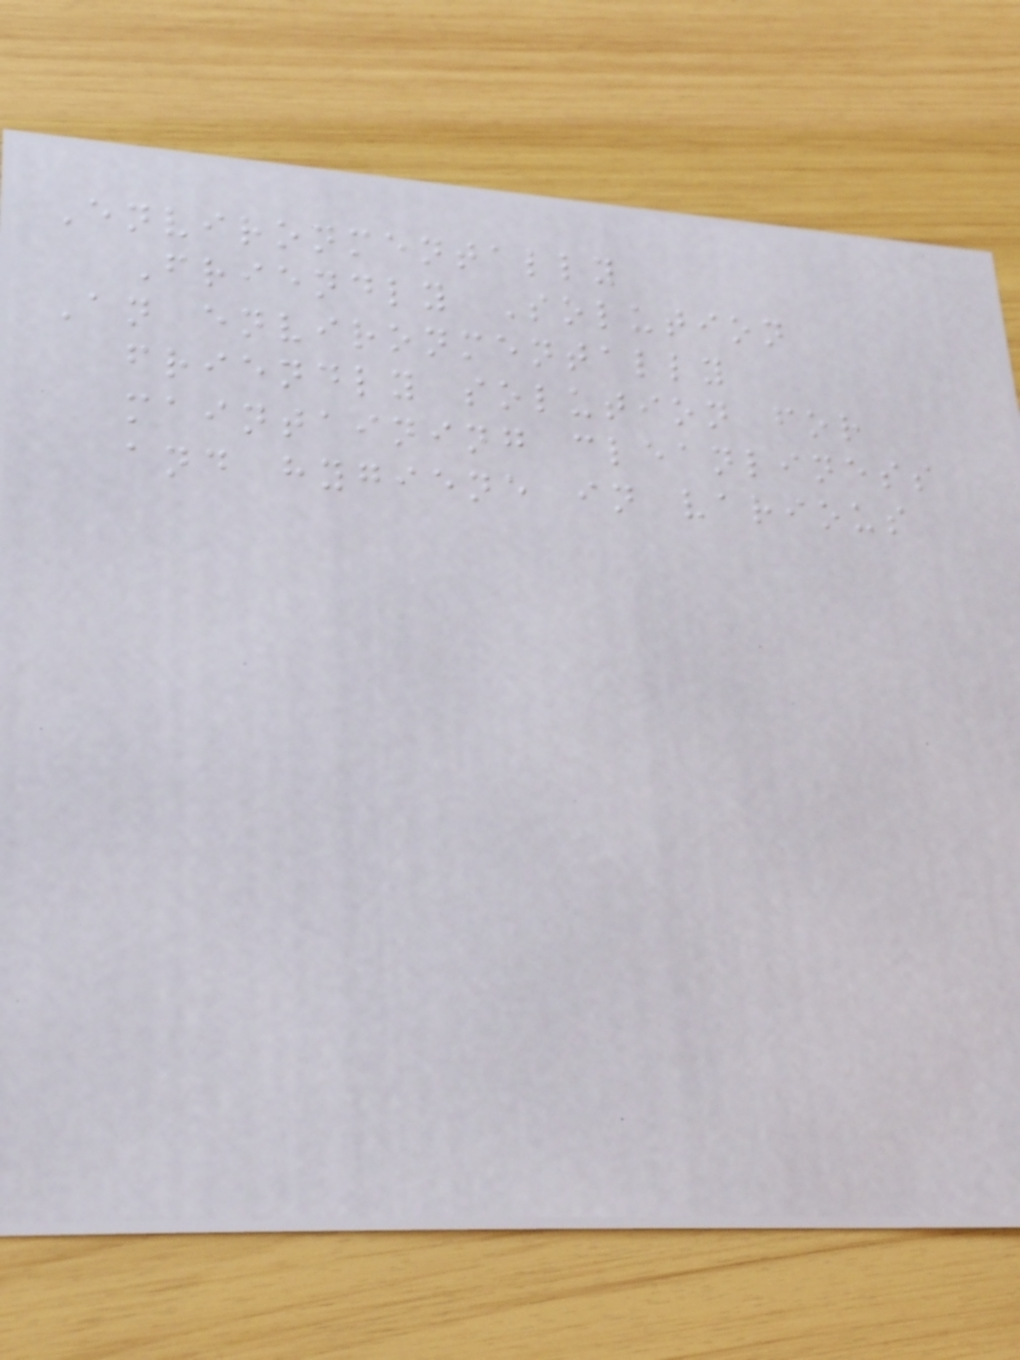Environmentally
Friendly Solution
An environmentally
friendly solution for
maintaining cleanliness
and hygiene in various
